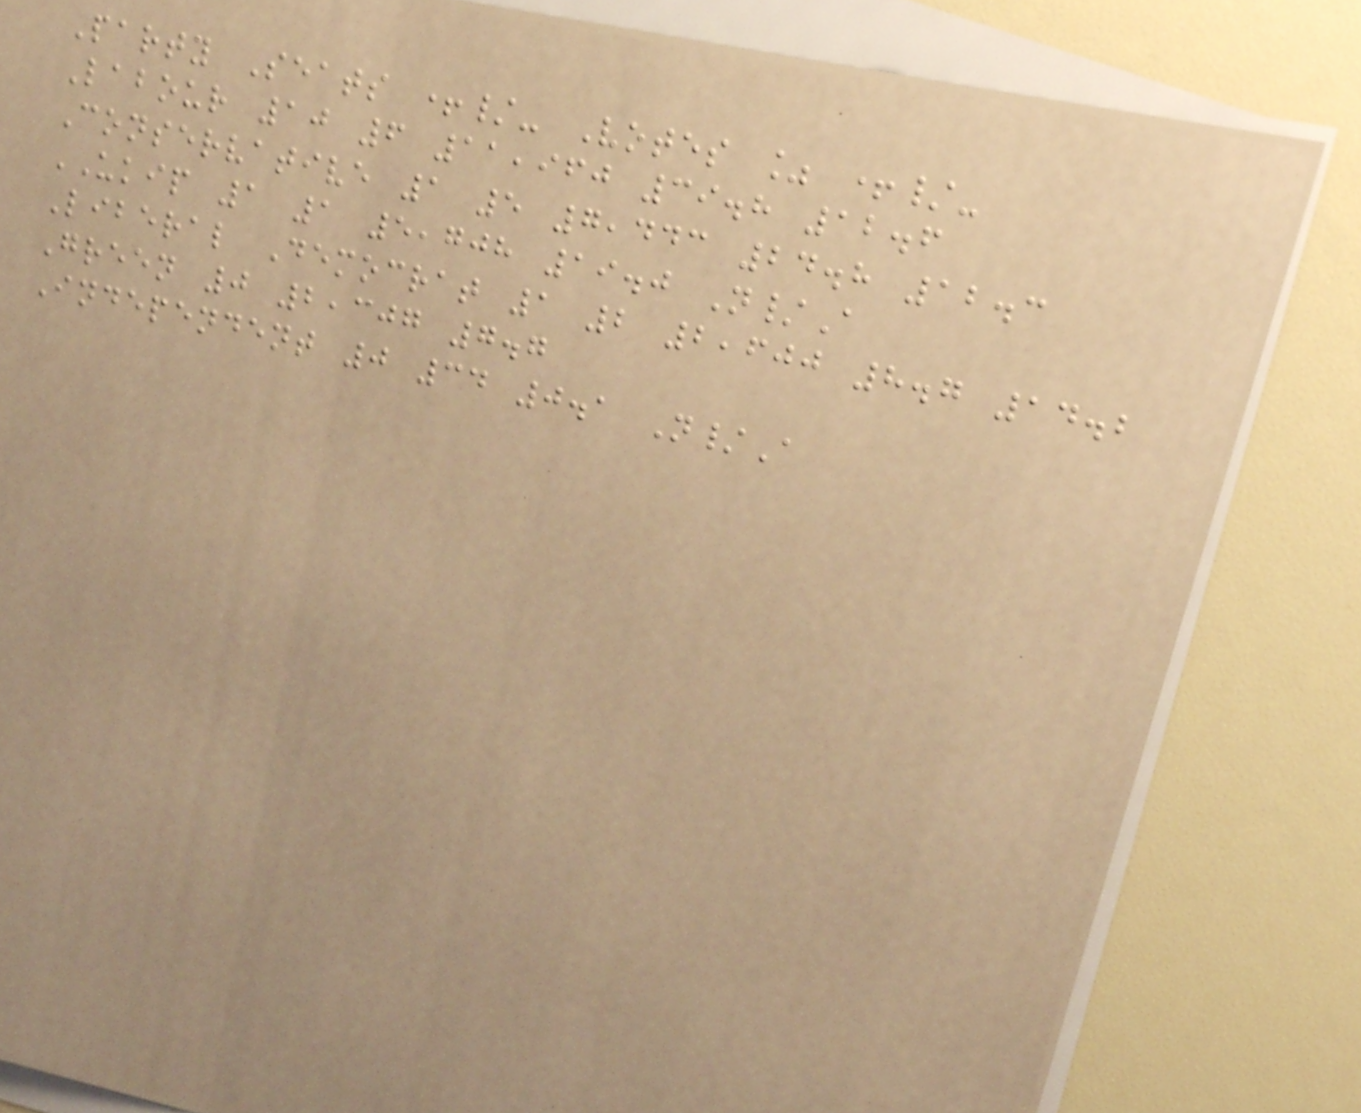Party Seats +/- Votes % +/-
Labour 10 6 11,960 39.8 12.6
Conservative 1 5 7,443 24.8 12.3
UKIP 1 1 5,708 19.0 N/A
Liberal Democrat 1 2 2,600 8.7 14.2
Green 0 2,307 7.7
Independent 0 34 0.1 N/A
